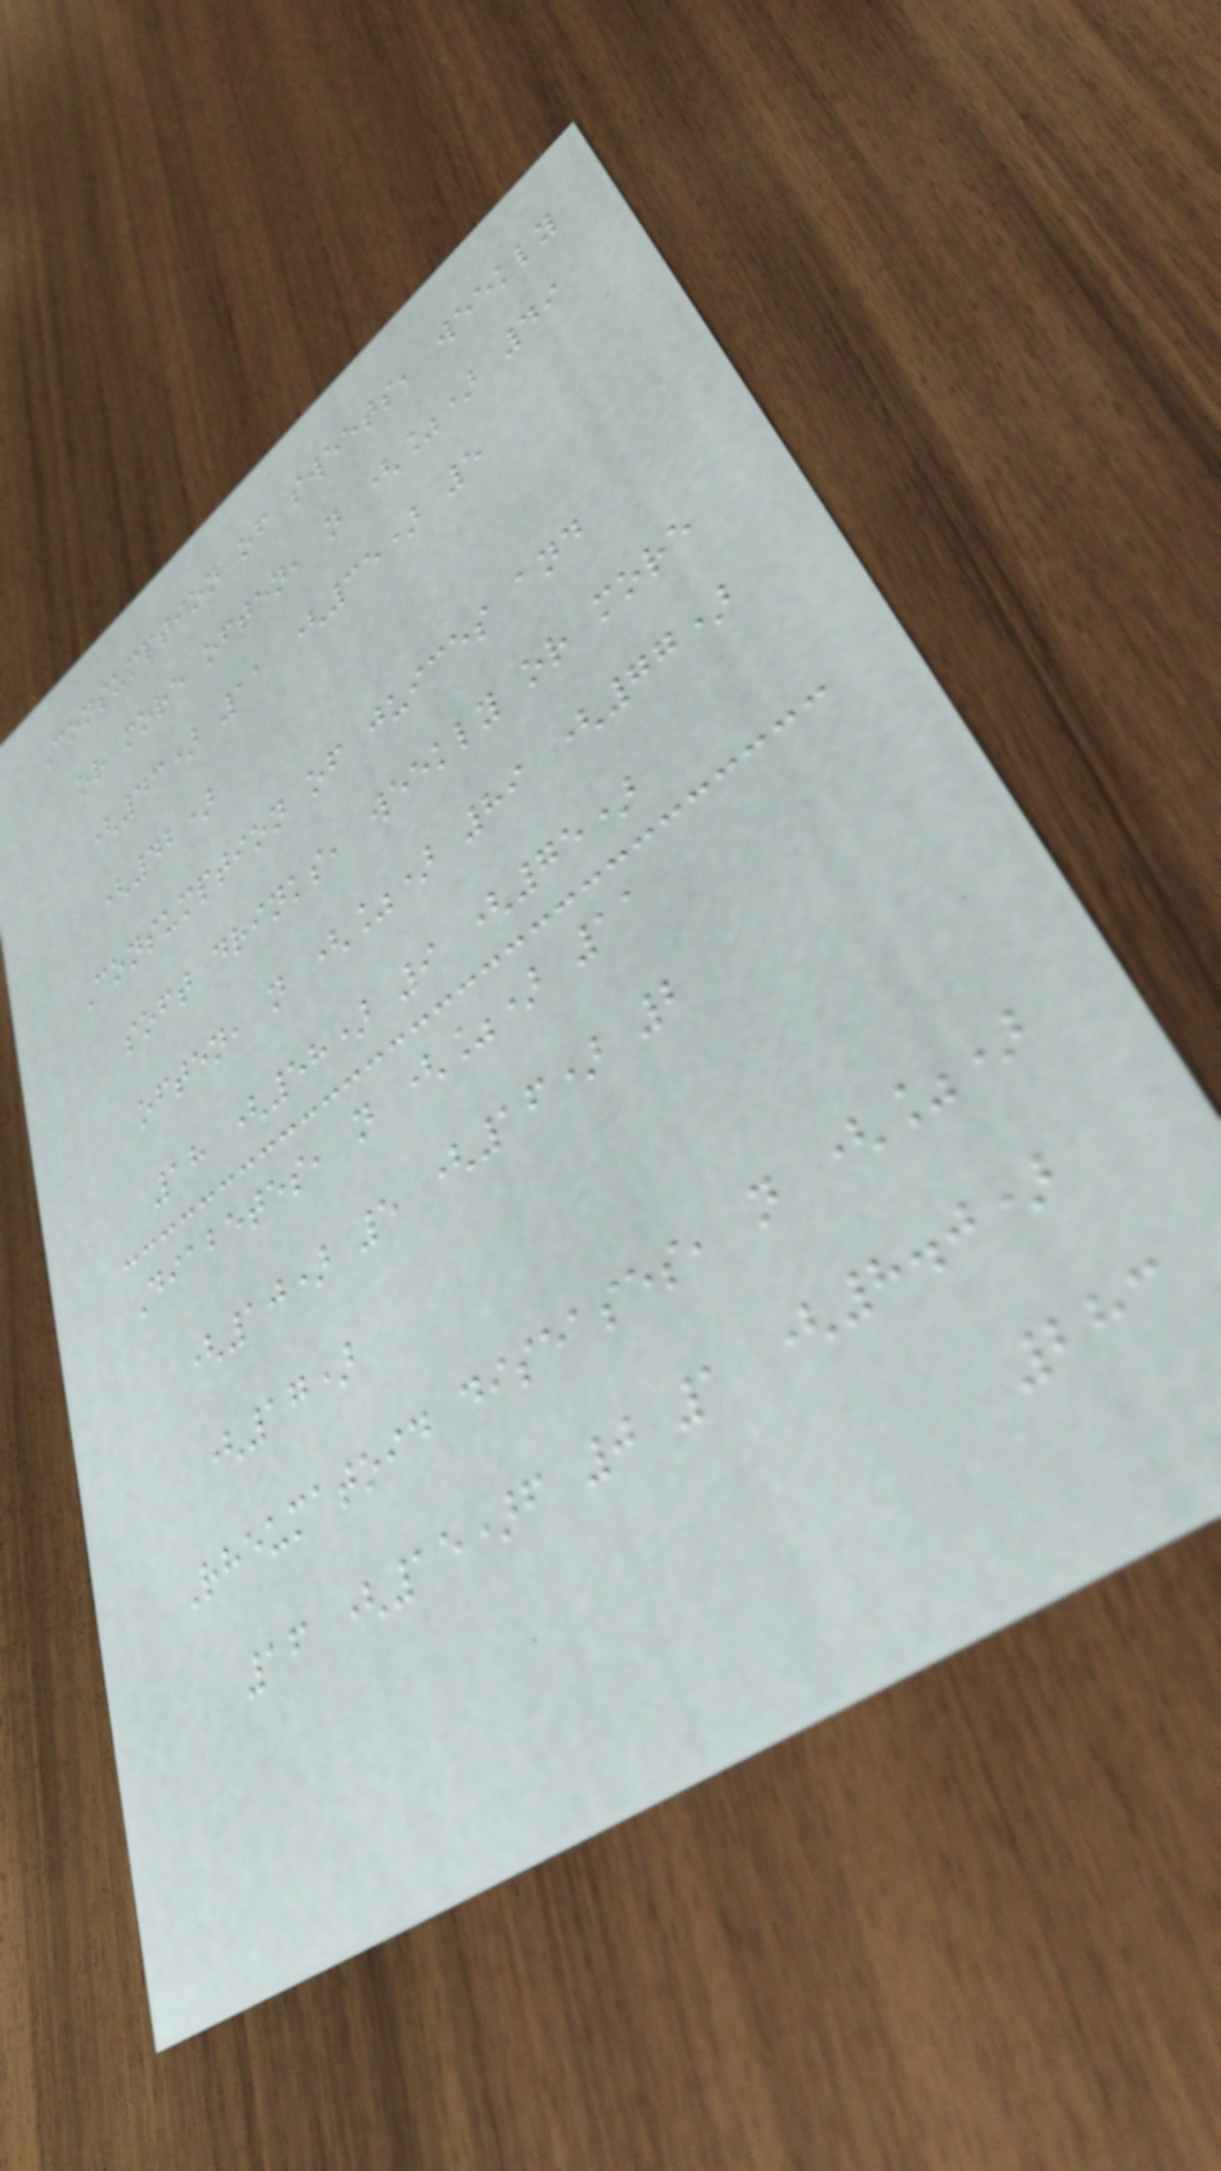Consumption of sweets, weekly
or more often, n (%) 49
(43) 11 (35) 5
(42)
Consumption of juices and
soft drinks, weekly or more
often, n (%) 89 (77)
18 (58) 9 (75)
Diabetes, n (%) 11
(10) 5 (16) 2
(17)
Rheumatoid diseases, n (%)
16 (15)f 0 1 (8.0)
283
